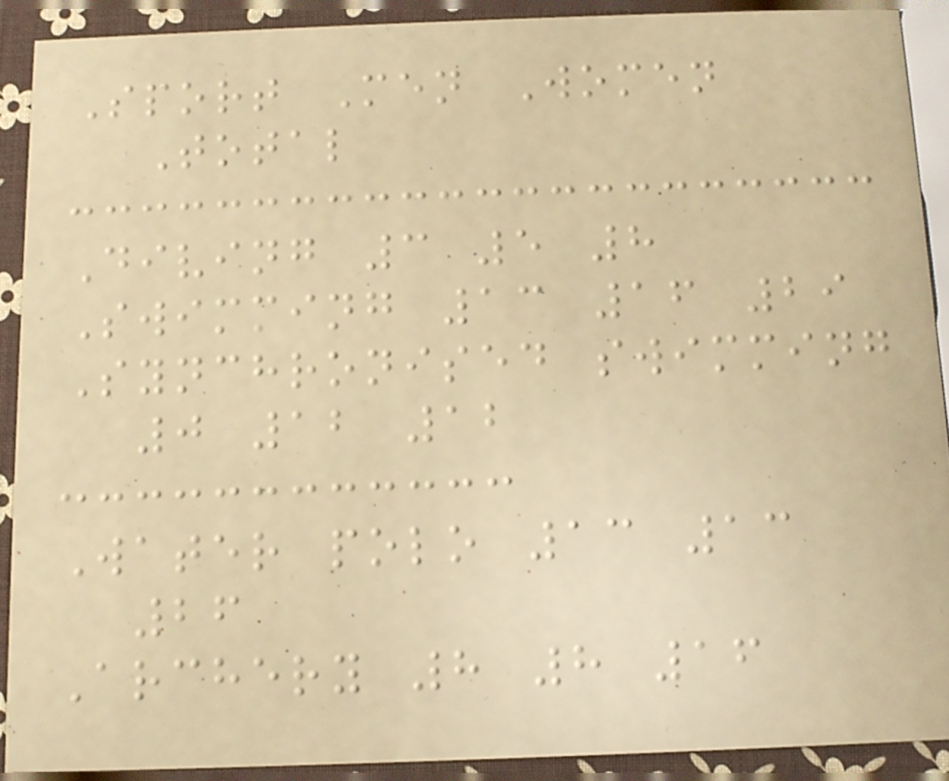Sport Men Women
Total
Diving 3 5 8
Swimming 13 16 29
Synchronised swimming
0 12 12
Water polo 13 13
26
Archery 8 8 16
